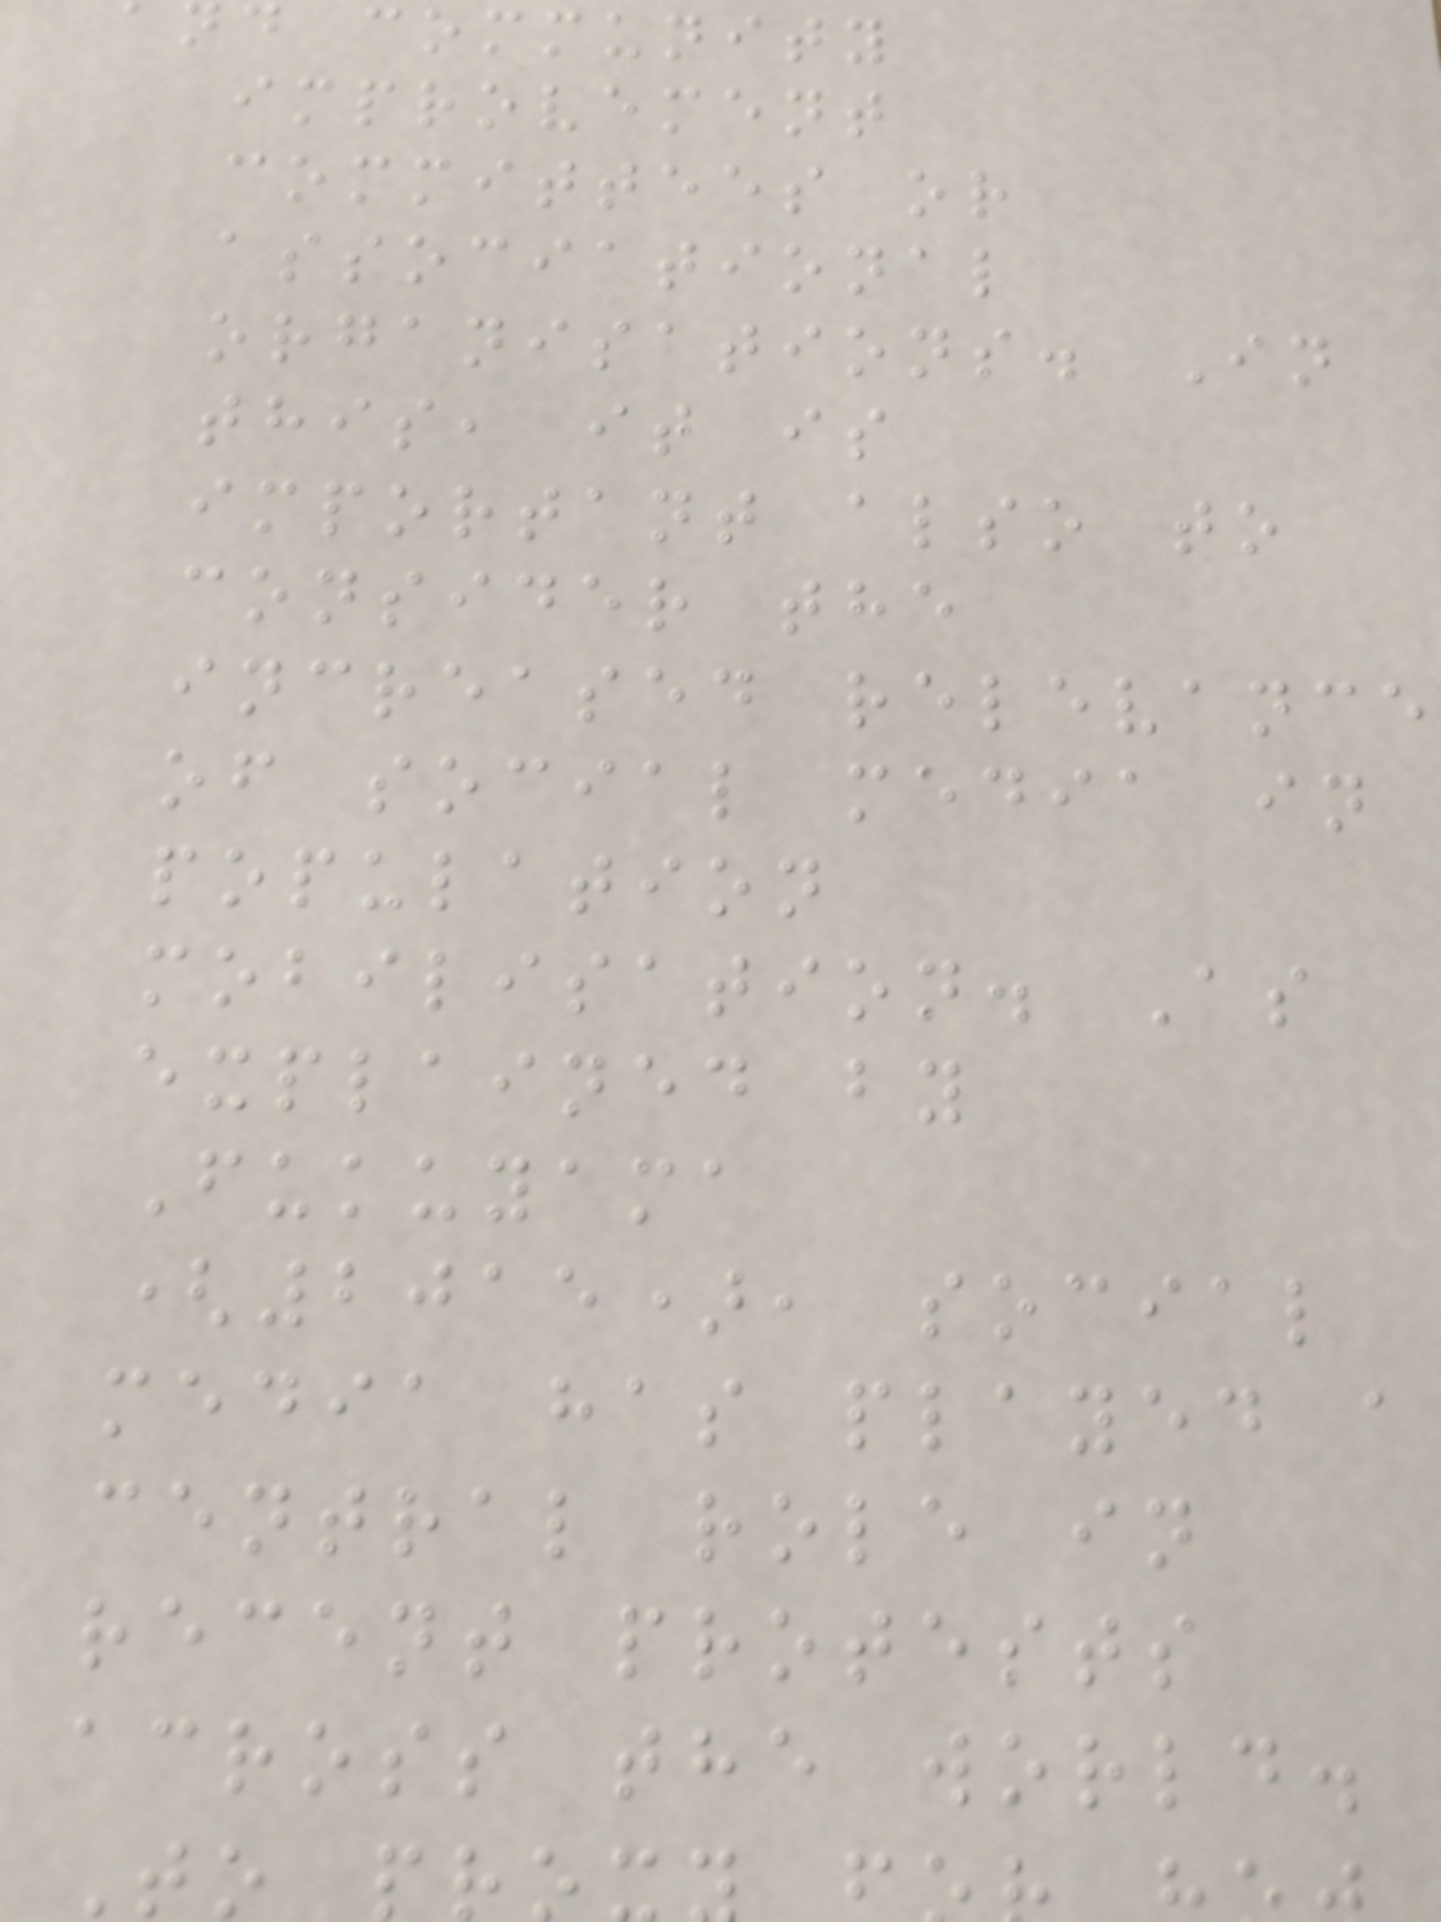d community
improvement
committees or
associational
organisations. In
this, it is
important also to
consider the
increased relevance
of social media in
population
mobilisation. As
explained by
Fukuyama
(2015), social
media has played a
central role in
recent protests
across the world.
